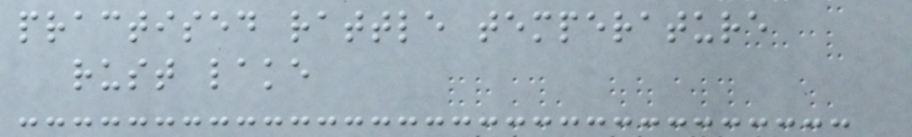practised rattle temperature
rust lake
